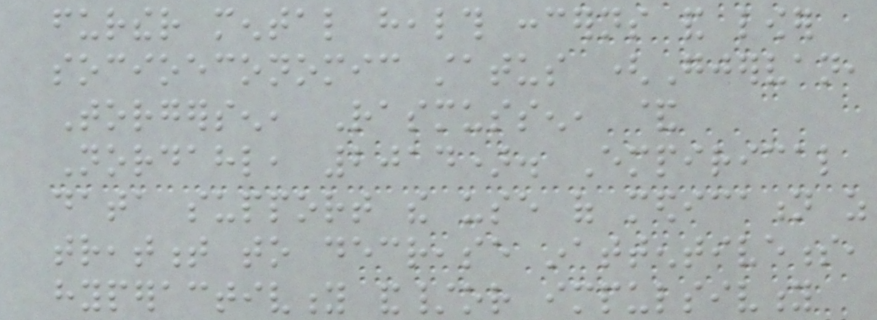further mental health concerns and lower
socioeconomic status (Gjervan,
Torgersen, Rasmussen, &
Nordahl, 2014). Empirical
data support the use of medication as
treatment to decrease inattentiveness,
hyperactivity and/or impulsivity
